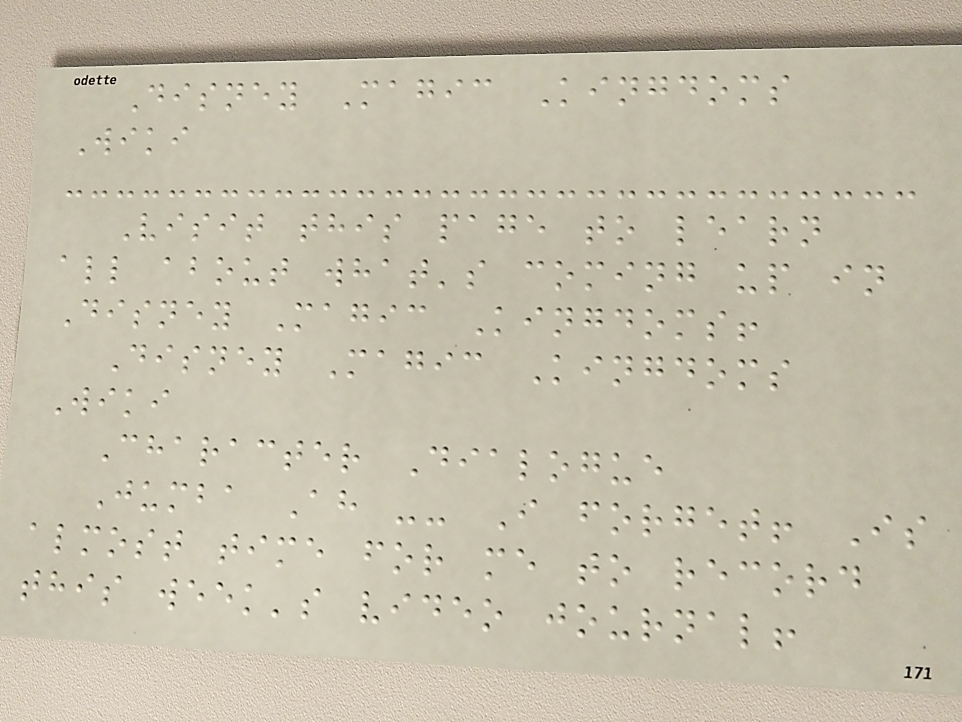Disney Magic Kingdoms
Wiki
Visit this page to learn
all about what's coming up in
Disney Magic Kingdoms!
Disney Magic Kingdoms
Wiki
Character Dialogue
Jumba Ah -- I forget! Is
almost time for me to record
this week's video journal!
